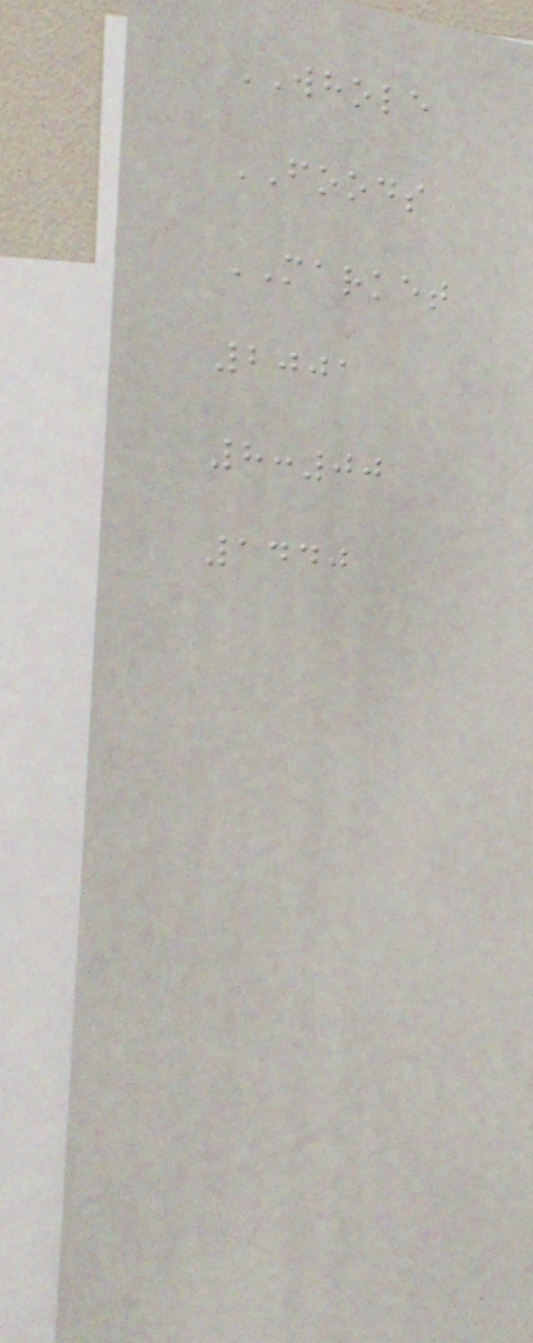WHOLE
FOODS
MARKET
2001
8:00
1440
